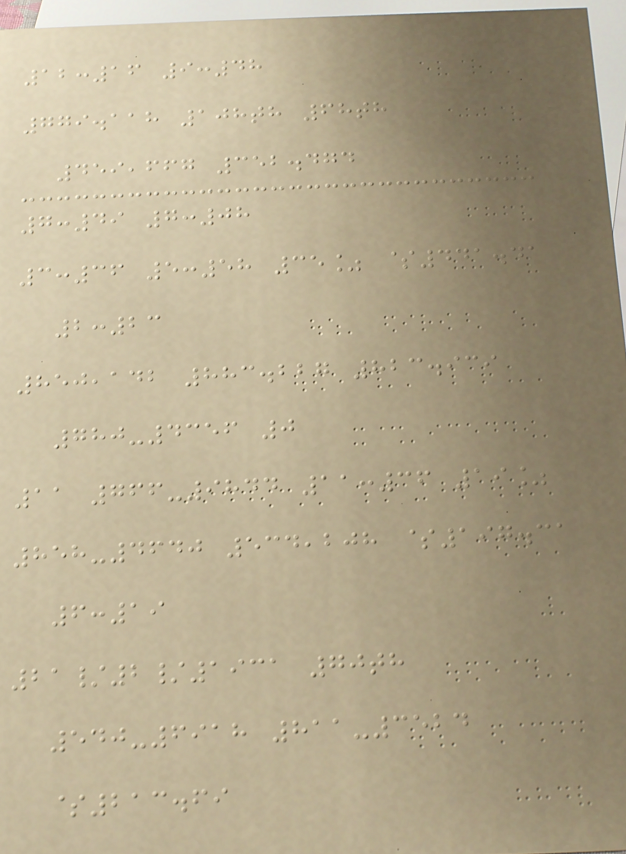12:16 9:48
779.118 108th 68th
459,667 352.474
7:49 7:08
3:36 5:58 35% $441.41
2:23
850,142 883.227 823.939
780-4356 0
11 766-9844 11:36 19%
858-4640 534,208 $197.31
6:19
21/2/1931 70th
540-6918 811-3524
$213.69
